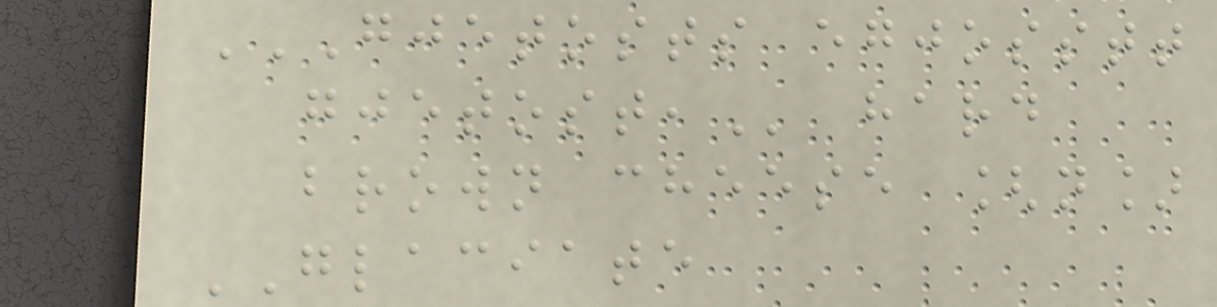GJETOSTS EGJOSSTT
GJETOST, hard
brown cheese [n]
GLACIATE
